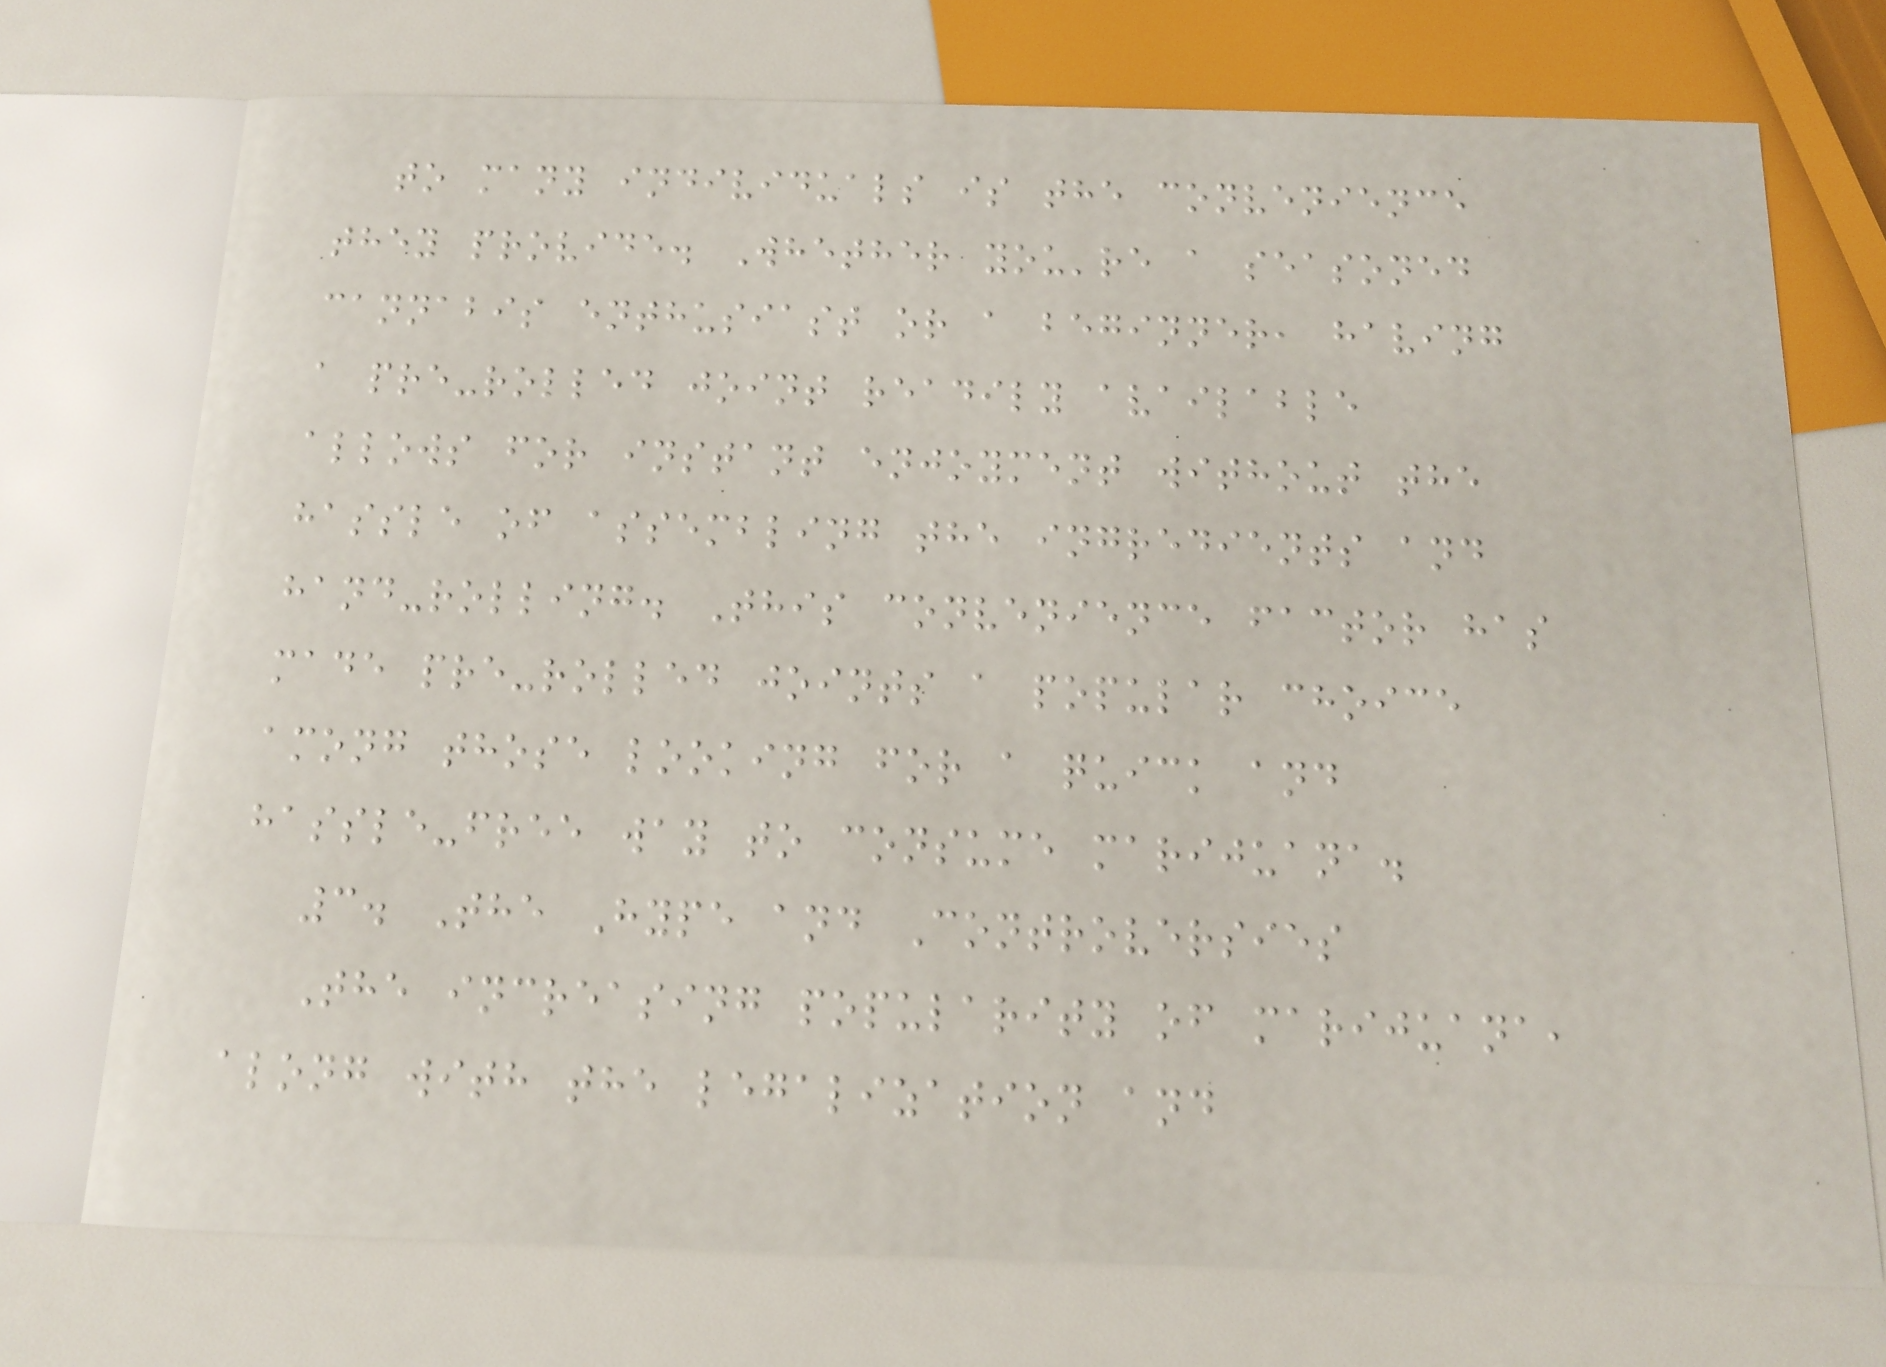to many individuals is the convenience
they provide. Whether you're a seasoned
cannabis enthusiast or a beginner, having
a pre-rolled joint readily available
allows for instant enjoyment without the
hassle of assembling the ingredients and
hand-rolling. This convenience factor has
made pre-rolled joints a popular choice
among those looking for a quick and
hassle-free way to consume marijuana.
3. The Hype and Controversies
The increasing popularity of marijuana,
along with the legalization and
